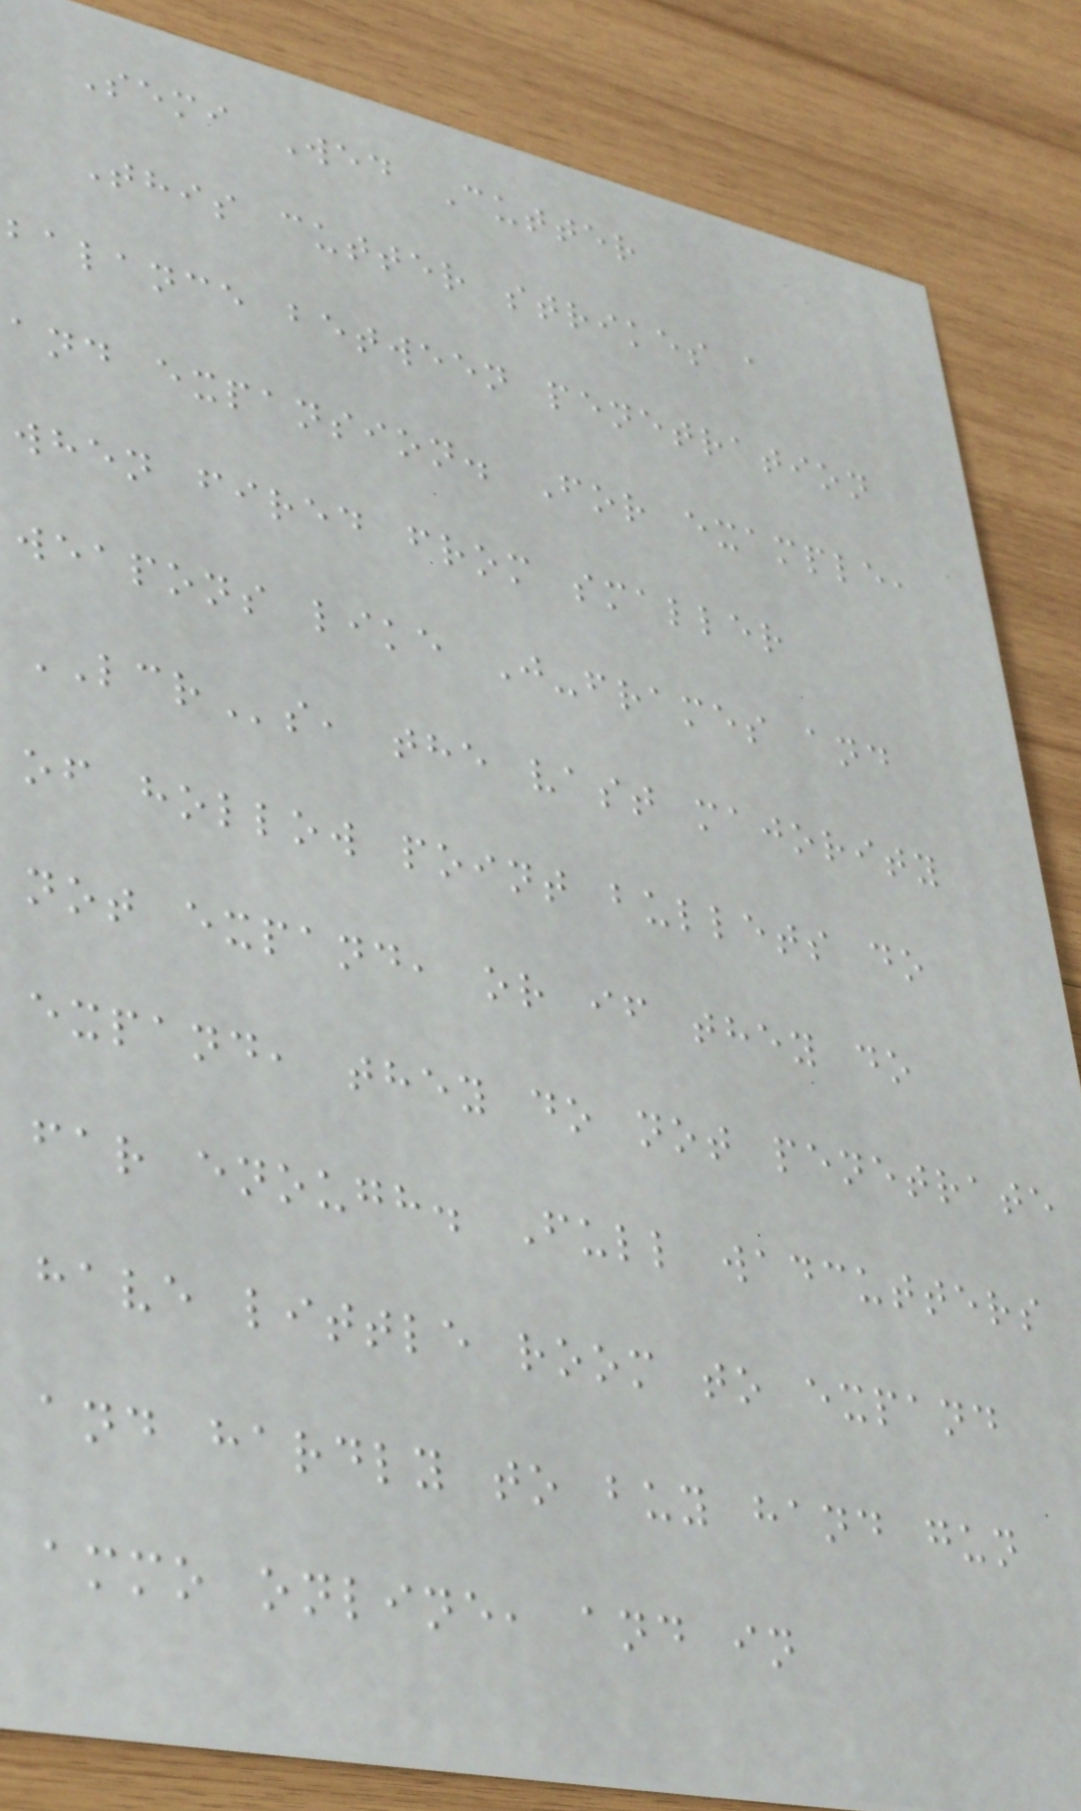Semi Wed Cutter
This cutter strikes a
balance between penetration
and expansion. For example,
when fired from smaller
weapons like J-frames and
LCRs, the vast majority
of hollow point bullets do
not expand, or if they do
expand, they do not penetrate
far enough. Full wadcutters
have little room to expand
and hardly to buy hand gun
ammo online, and in
